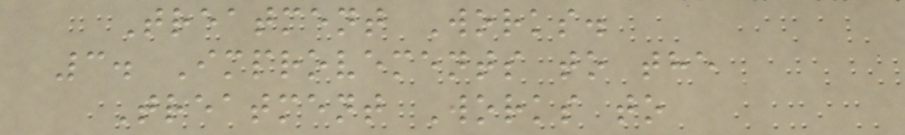Treatment Works.
3. Improvements to the
Treatment Works to
